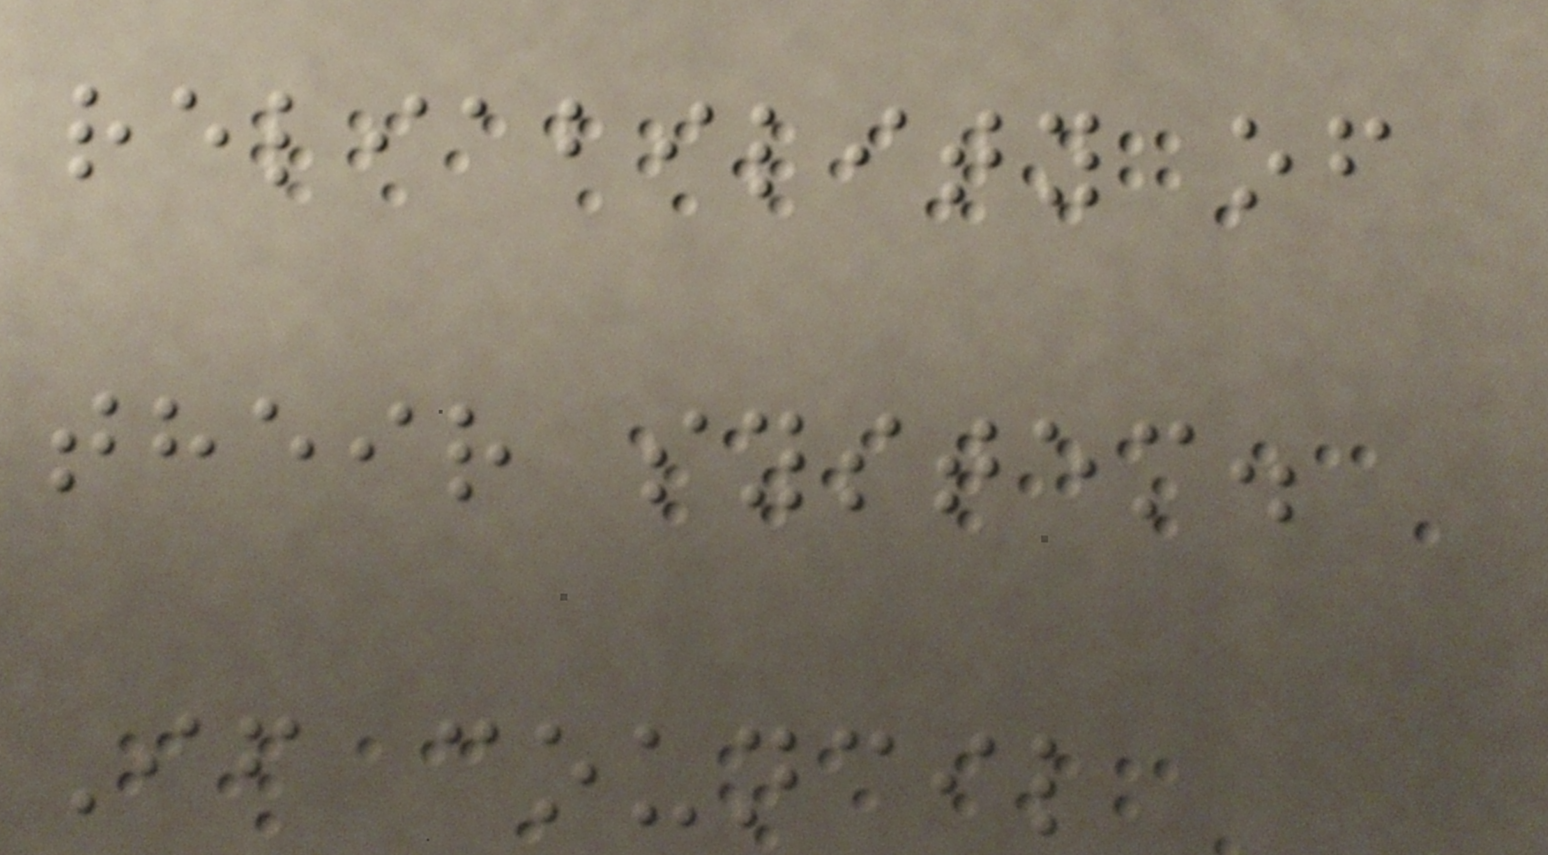reliability of
their system.
If council
